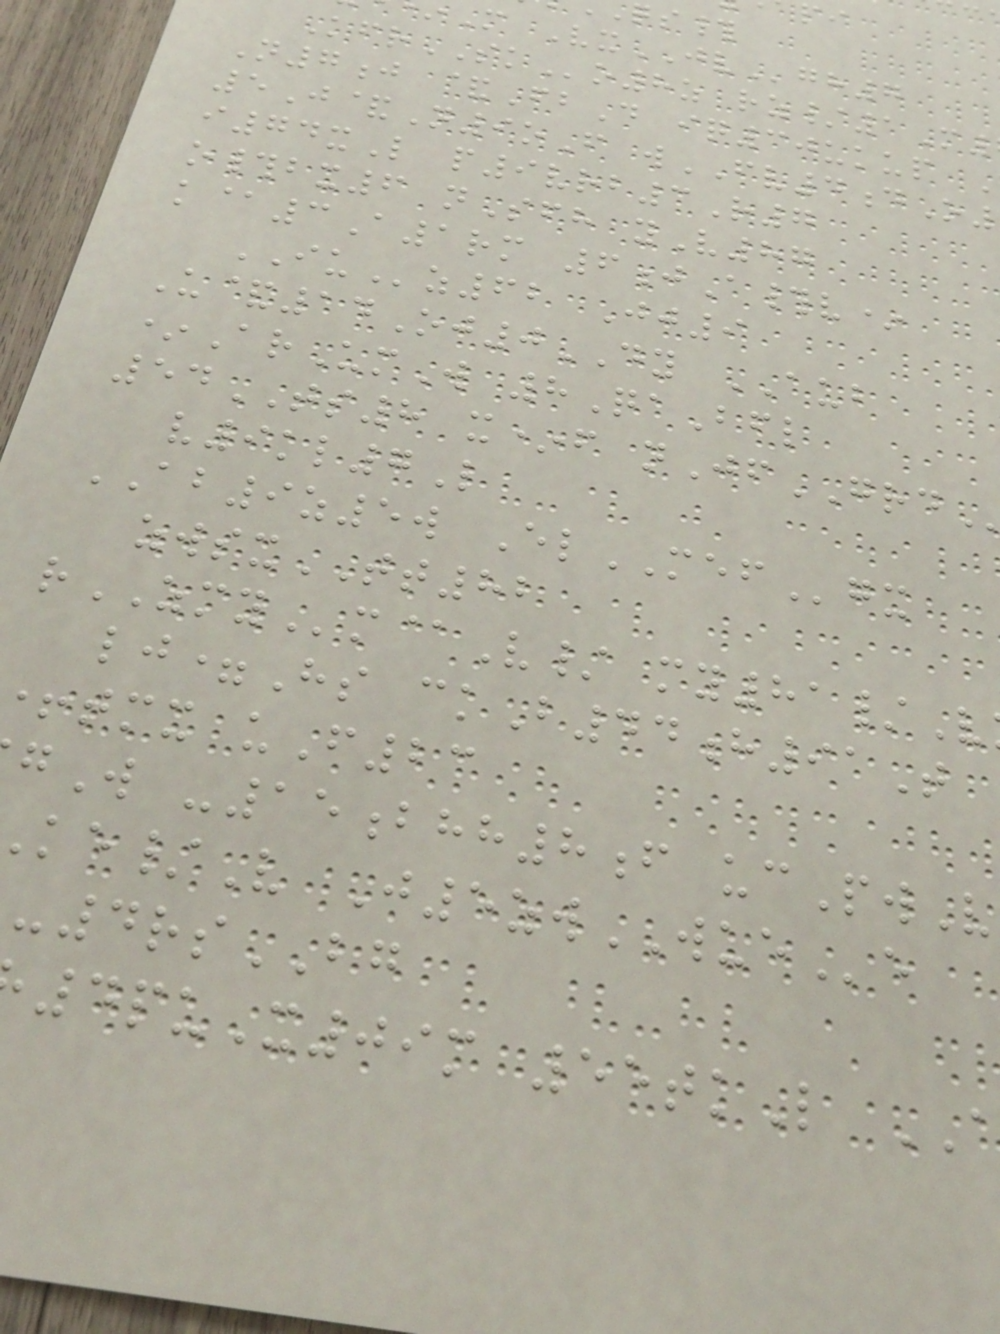qs#
M VxJVgh7
KfrSKo8z rz/1M
N7j &FbD iq30ukup
5J&N9oF wFV4dO
i74xL p9vrb3R7
o#bx6 nSfh yV87
k@3A1rm 6jA#v*
IUz62 Jj9
U&14Oj0DY AUB
*ArUmW 8QaBfl
54TS8 x*f nJfGRD
v9kl7L
AB9z5w ElMEFgx
zwsxTT82
rZMYm@V/ my81/V
lj=Hs ckB44h91T
tmx uF23
gW -15bhh8f ucPwV
/V J5zwWUEe
-4rsBG
4puX09m 55tkL
